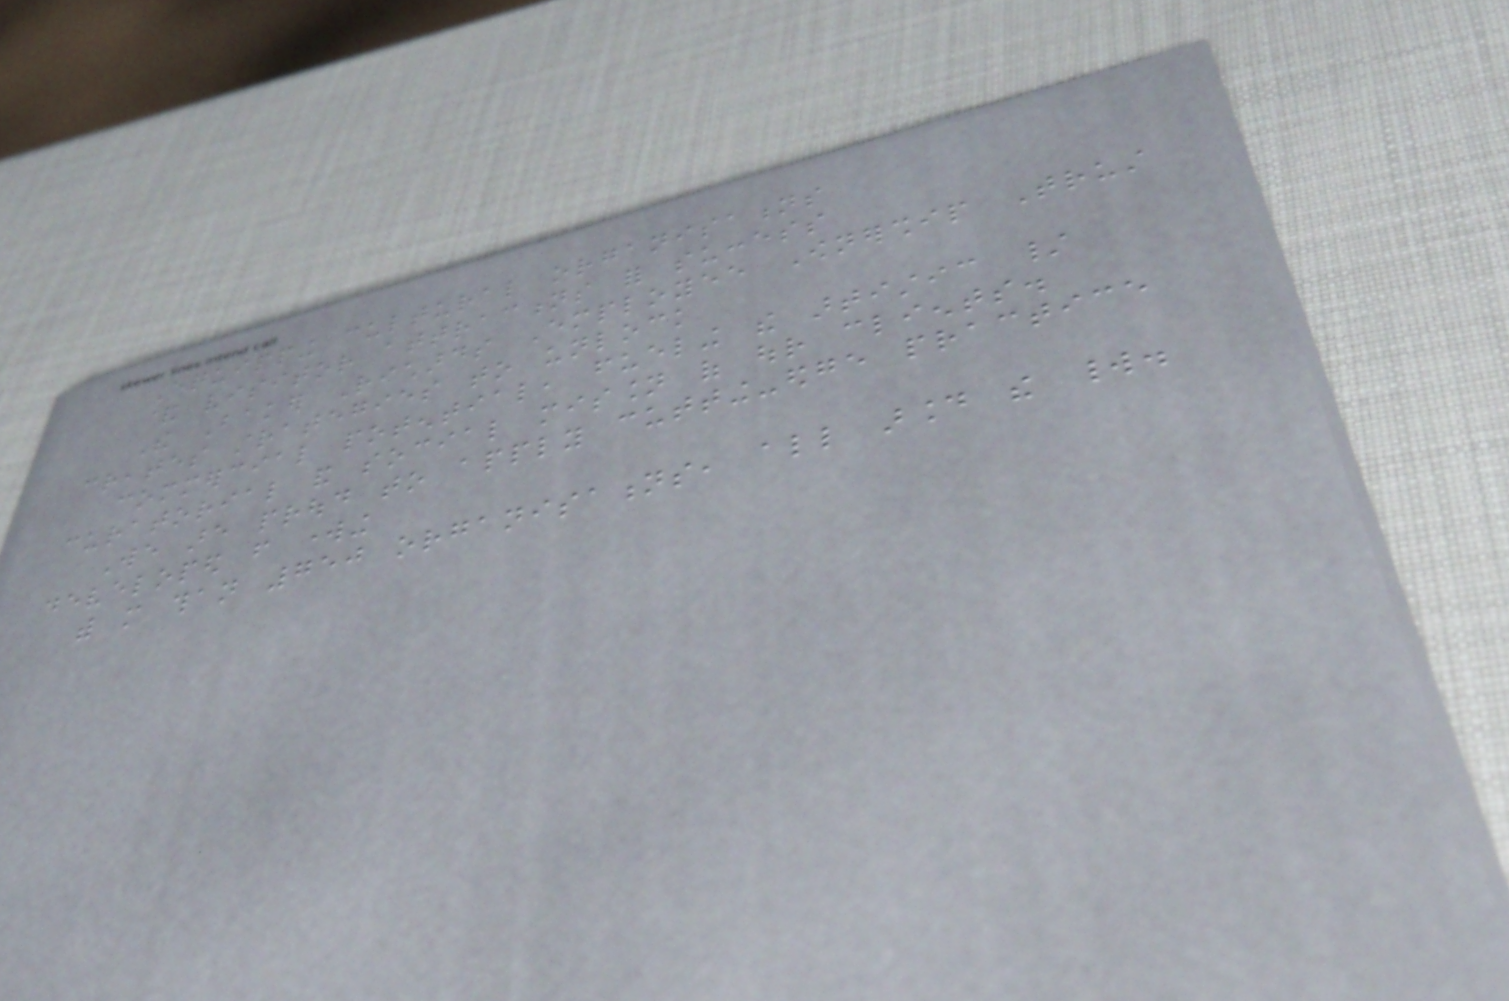Equipping cultural organisations
& visitor attractions for success
The Baker Richards Employee Ownership Trust
creates strategies to unlock
commercial potential, fueling the artistic /
curatorial and social mission of our clients.
We are proud to apply cutting-edge practice
developed from working
with more than 750 organisations, all around the world.
